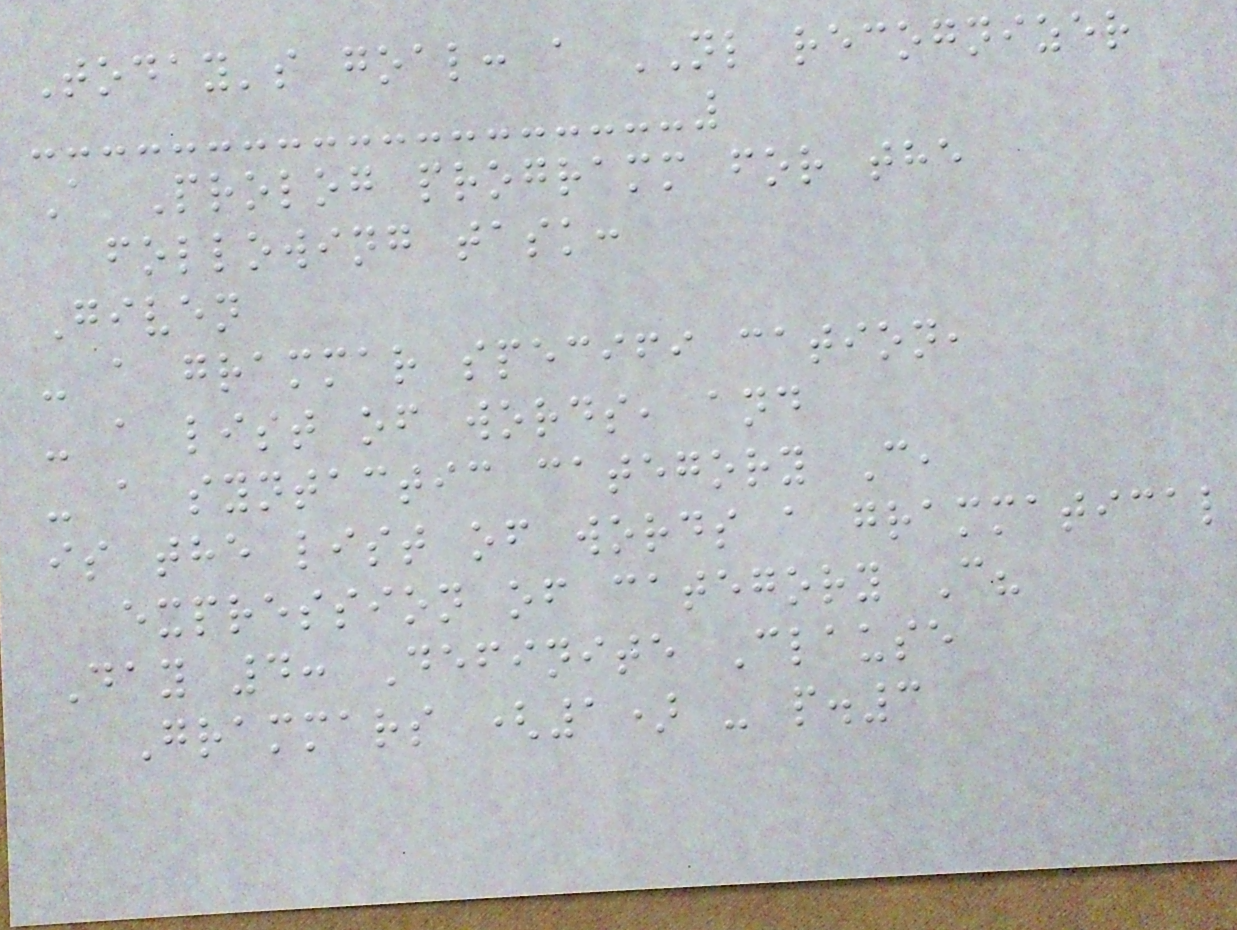Today's goal: a NL recognizer
A Prolog programm for the
following task:
Given
- a grammar specifi cation,
- a list of words, and
- a syntactic category C,
is the list of words a grammatical
expression of category C?
Day 4: Definite Clause
Grammars (1) - p.3
